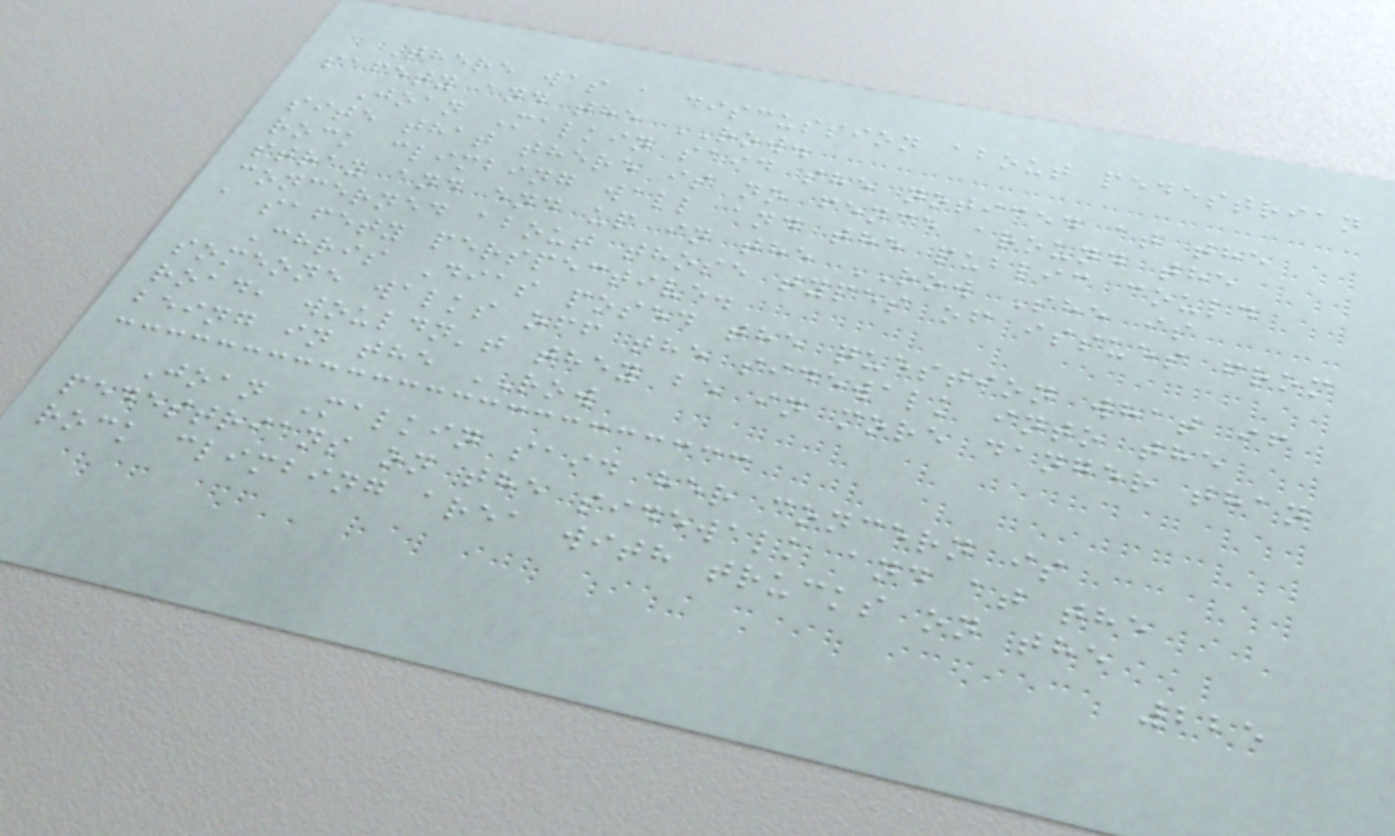There was a discussion about pedestrian
safety and the ROW.
Joan Malkin said she noticed at the
site that there is no fence around the
rock climbing wall and the public could
stray and end up in the ROW She is
concerned about those types of issues from
a safety perspective.
Chris Dias posed the question what if
someone walks off the sidewalk into the
road, wouldn't they be in more danger than
being in the ROW
Joan Malkin said her concern is
pedestrians on the sidewalk and at the
rock climbing area with trucks on the
225
